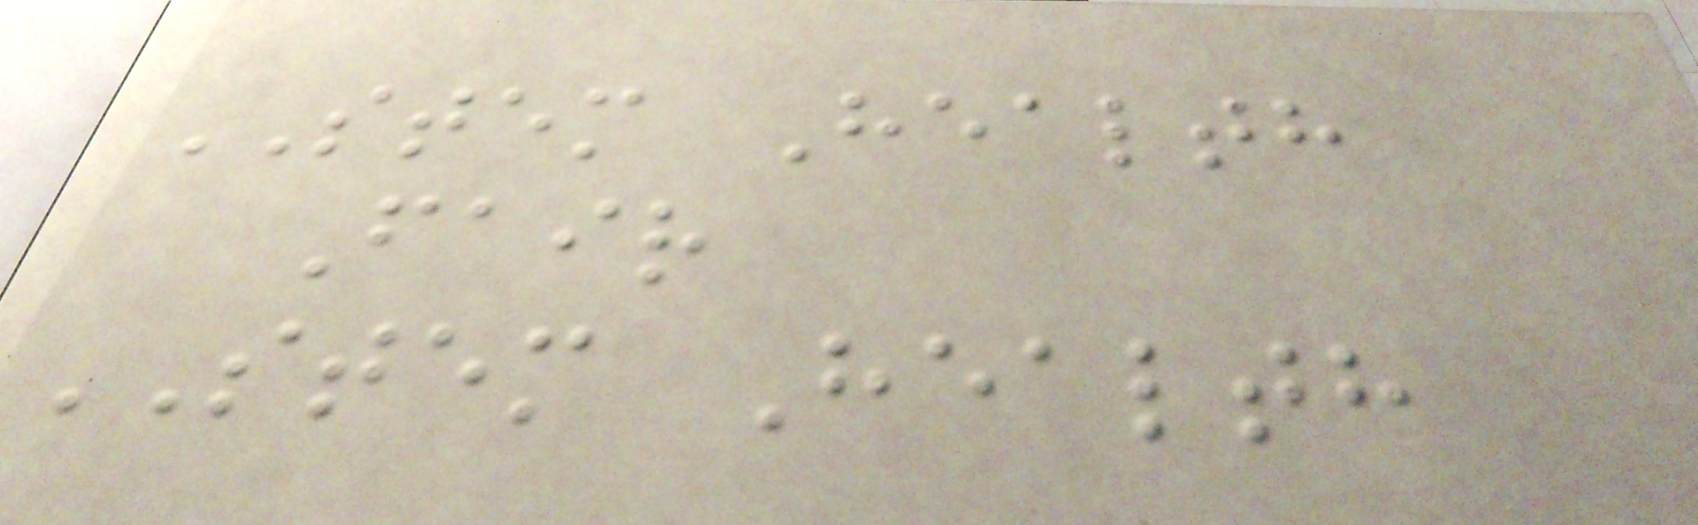STEM Health
Fair
STEM Health
